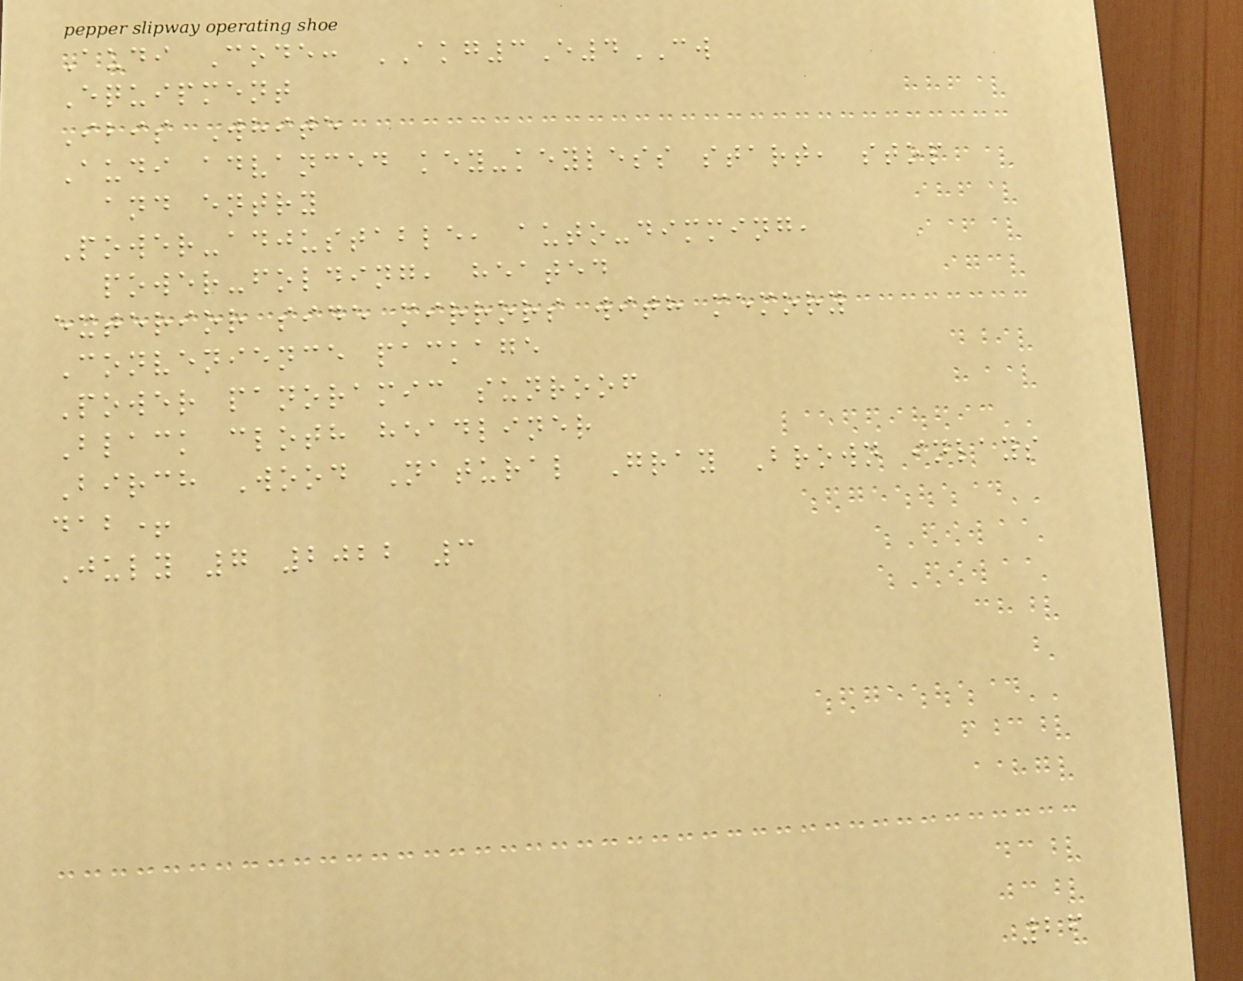Audi Code: AKG3E4CW
Equipment
Ibis White
Audi advanced key-keyless start, stop
and entry
Power-adjustable, auto-dimming,
power-folding, heated
exterior side mirrors with memory
Convenience package
Power panoramic sunroof
Black cloth headliner
Birch Wood Natural Gray Brown inlays
dab+
July 7 2022 3
26
